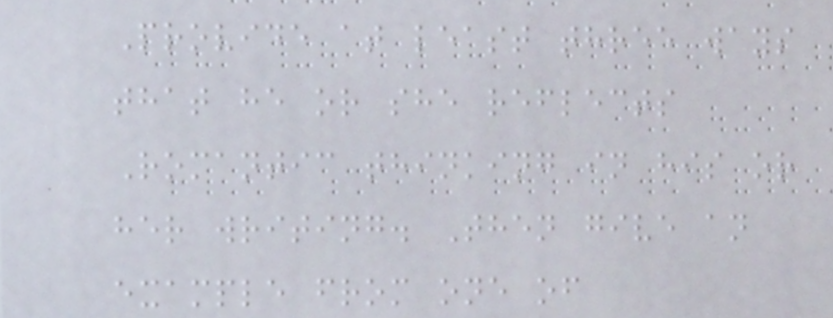Provide at least three ways
that he or she reflects
Romantic thinking in his or
her writing. Then give an
example from one of
